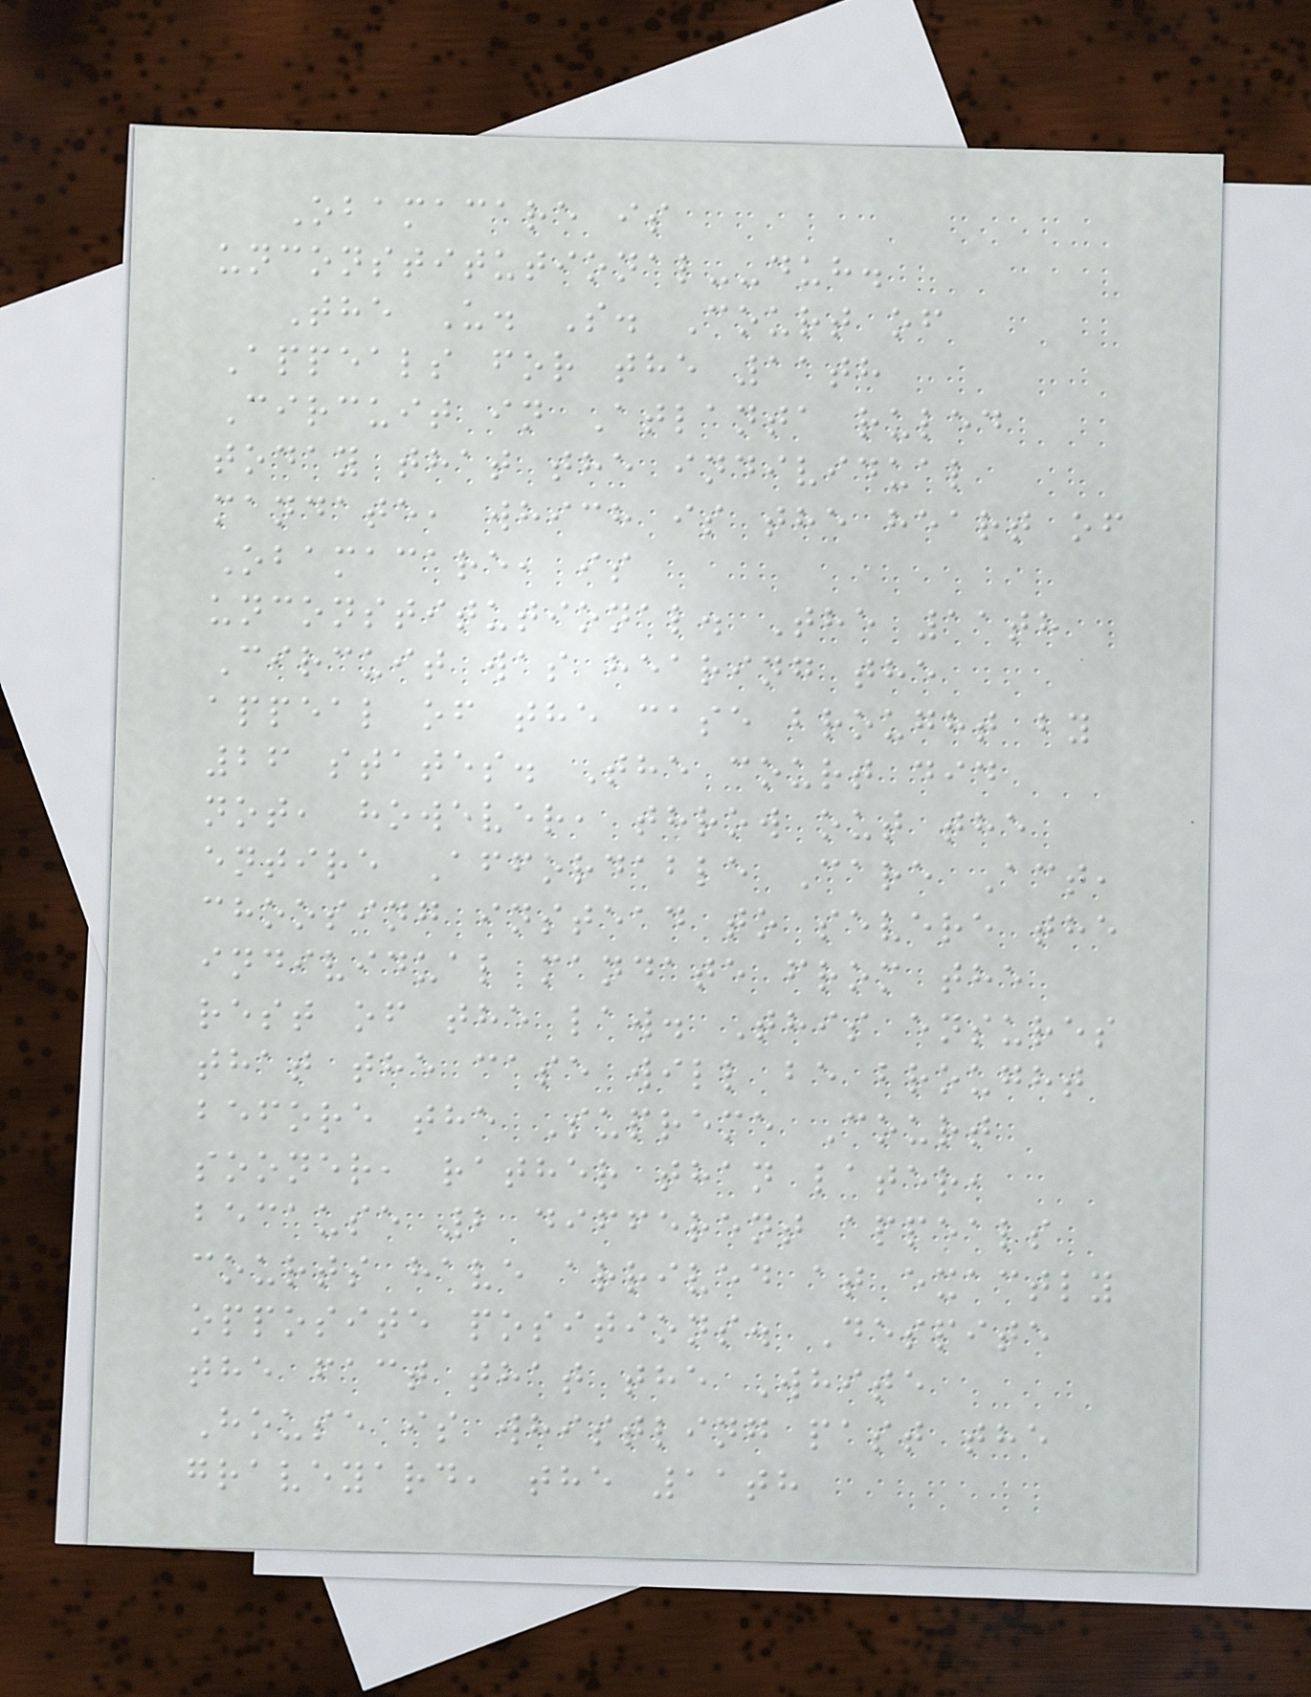Obamacare is
unconstitutional--duh.
The U. S. Court of
Appeals for the 11th
Circuit in Atlanta ruled
today that the individual
mandate, which is the heart of
Obamacare, is
unconstitutional. The 11th
Circuit was hearing the
appeal of the case brought by
26 states. The court did
not, however, throw out the
entire Affordable Care Act,
choosing instead to severe the
individual mandate from the
rest of the law. This ensures
that the case will be brought
before the Supreme Court
sooner, rather than later,
because 2 different appeals
courts have arrived at exactly
opposite positions. Despite
the fact that the White
House is whistling past the
graveyard, the 11th
